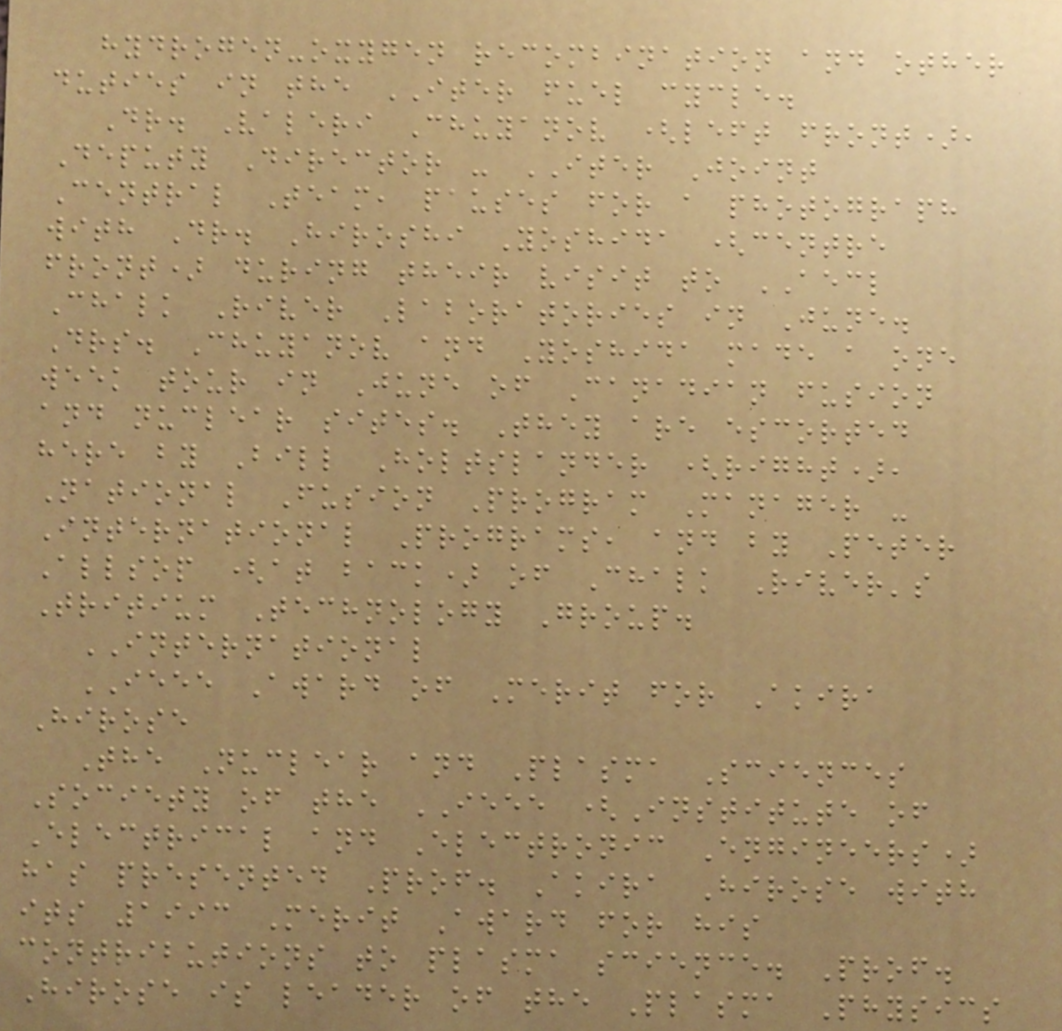hydrogen-oxygen recombination and other
duties in the ITER fuel cycle.
Dr. Valeri Chuyanov (left front),
Deputy Director - ITER Joint
Central Team, pauses for a photograph
with Dr. Hiroshi Yoshida (centre
front) during their visit to AECL
Chalk River Laboratories in June.
Drs. Chuyanov and Yoshida made a one
week tour in June of Canadian fusion
and nuclear sites. They are escorted
here by Bill Holtslander (right),
National Fusion Program Manager -
International Programs, and by Peter
Allsop (at back) of Chalk River's
Tritium Technology Group.
INTERNATIONAL
IEEE Award of Merit for Akira
Hirose
The Nuclear and Plasma Sciences
Society of the IEEE (Institute of
Electrical and Electronic Engineers)
has presented Prof. Akira Hirose with
its 1993 Merit Award for his
contributions to plasma science. Prof.
Hirose is leader of the Plasma Physics
